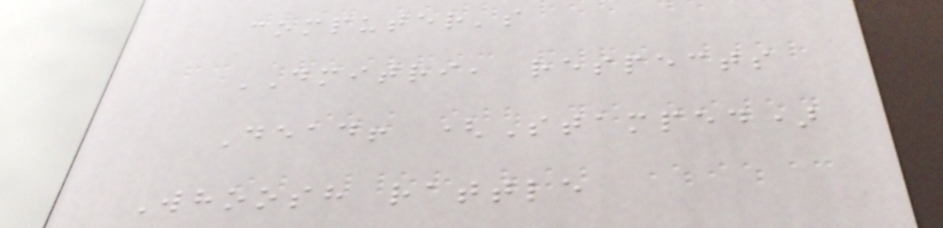computer's
DMITRI, respects
Dead! (Stamped)
Whoosh rattle
